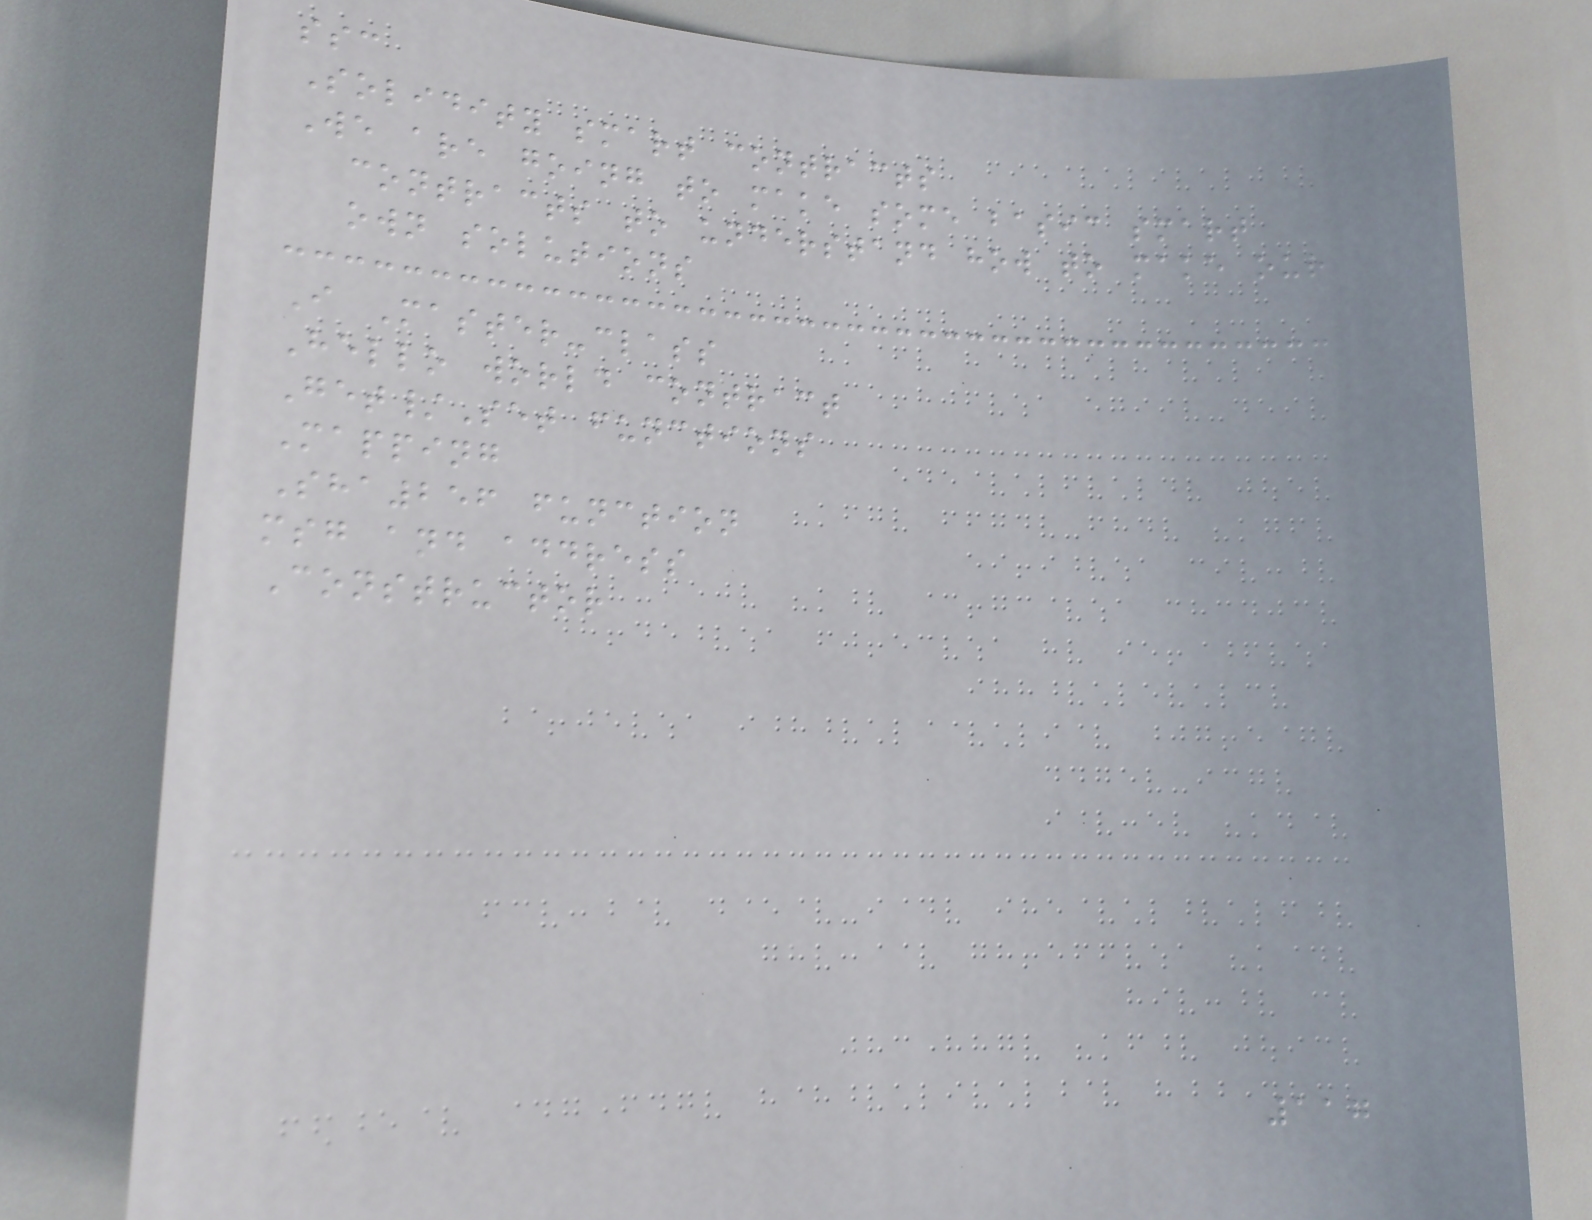ssc
Solidity smart contracts
We are going to make some basic smart
contracts to understand how to make our
own solutions
I Master-class
Hello world contract
Get/Set functions
Mapping
Sha256 function
msg and address
Constructor
117
